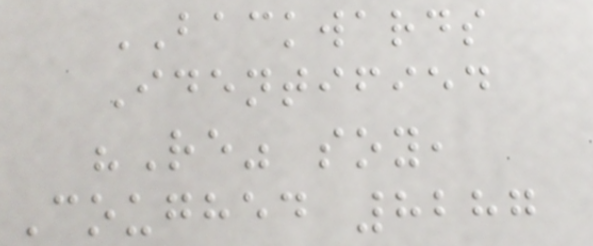BACKWARDS
Identified
"Re" soy,
Coughed 8287
